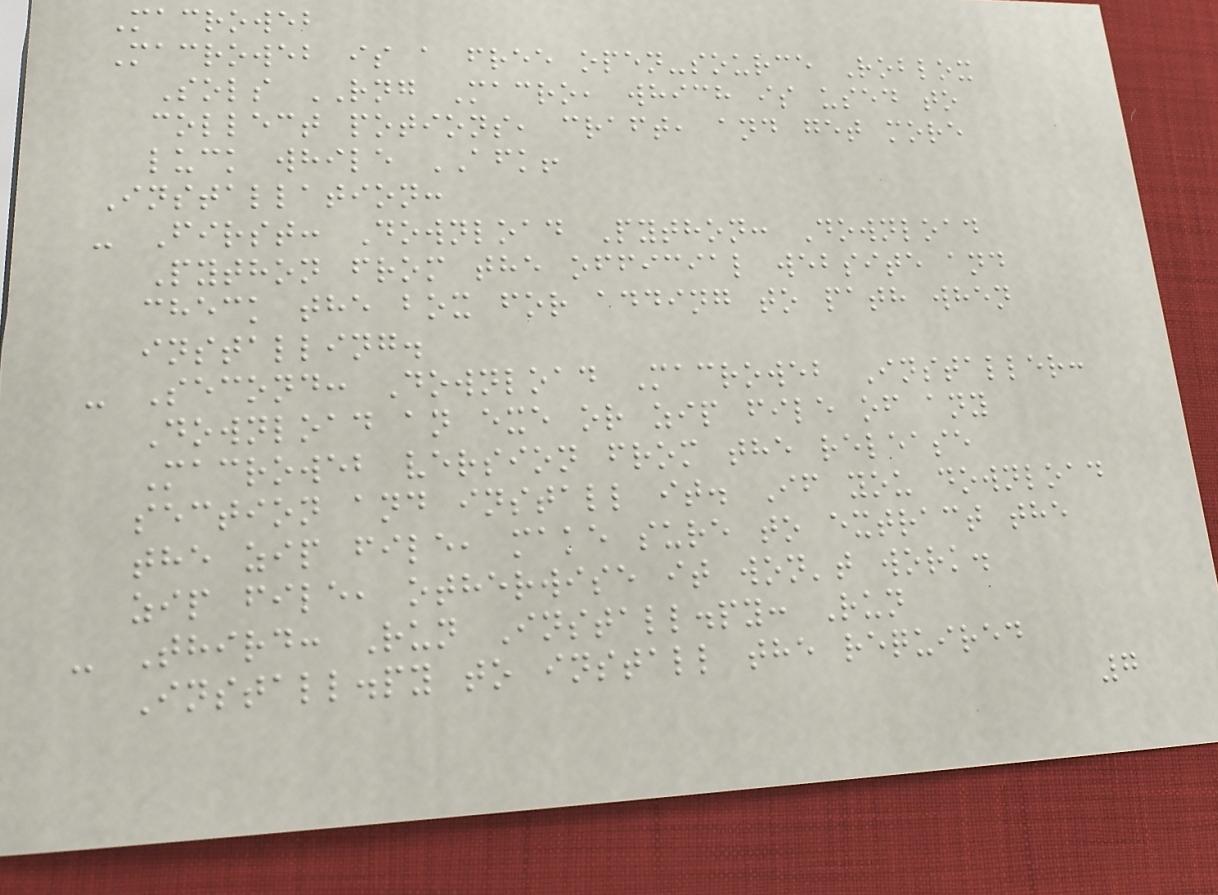Macroweb
Macroweb is a free open-source Roblox
Sols RNG Macro, which is used to
collect potions, craft, and get more
luck while AFK!
Installation:
- First: Download Python: Download
Python from the official website and
check the box for adding to path when
installing.
- Second: Download Macroweb Installer:
Download an exe or zip file of any
Macroweb version from the release
section and install it. If you download
the zip file, make sure to extract the
zip file, otherwise it won't work.
- Third: Run Install.py: Run
Install.py to install the required
7
